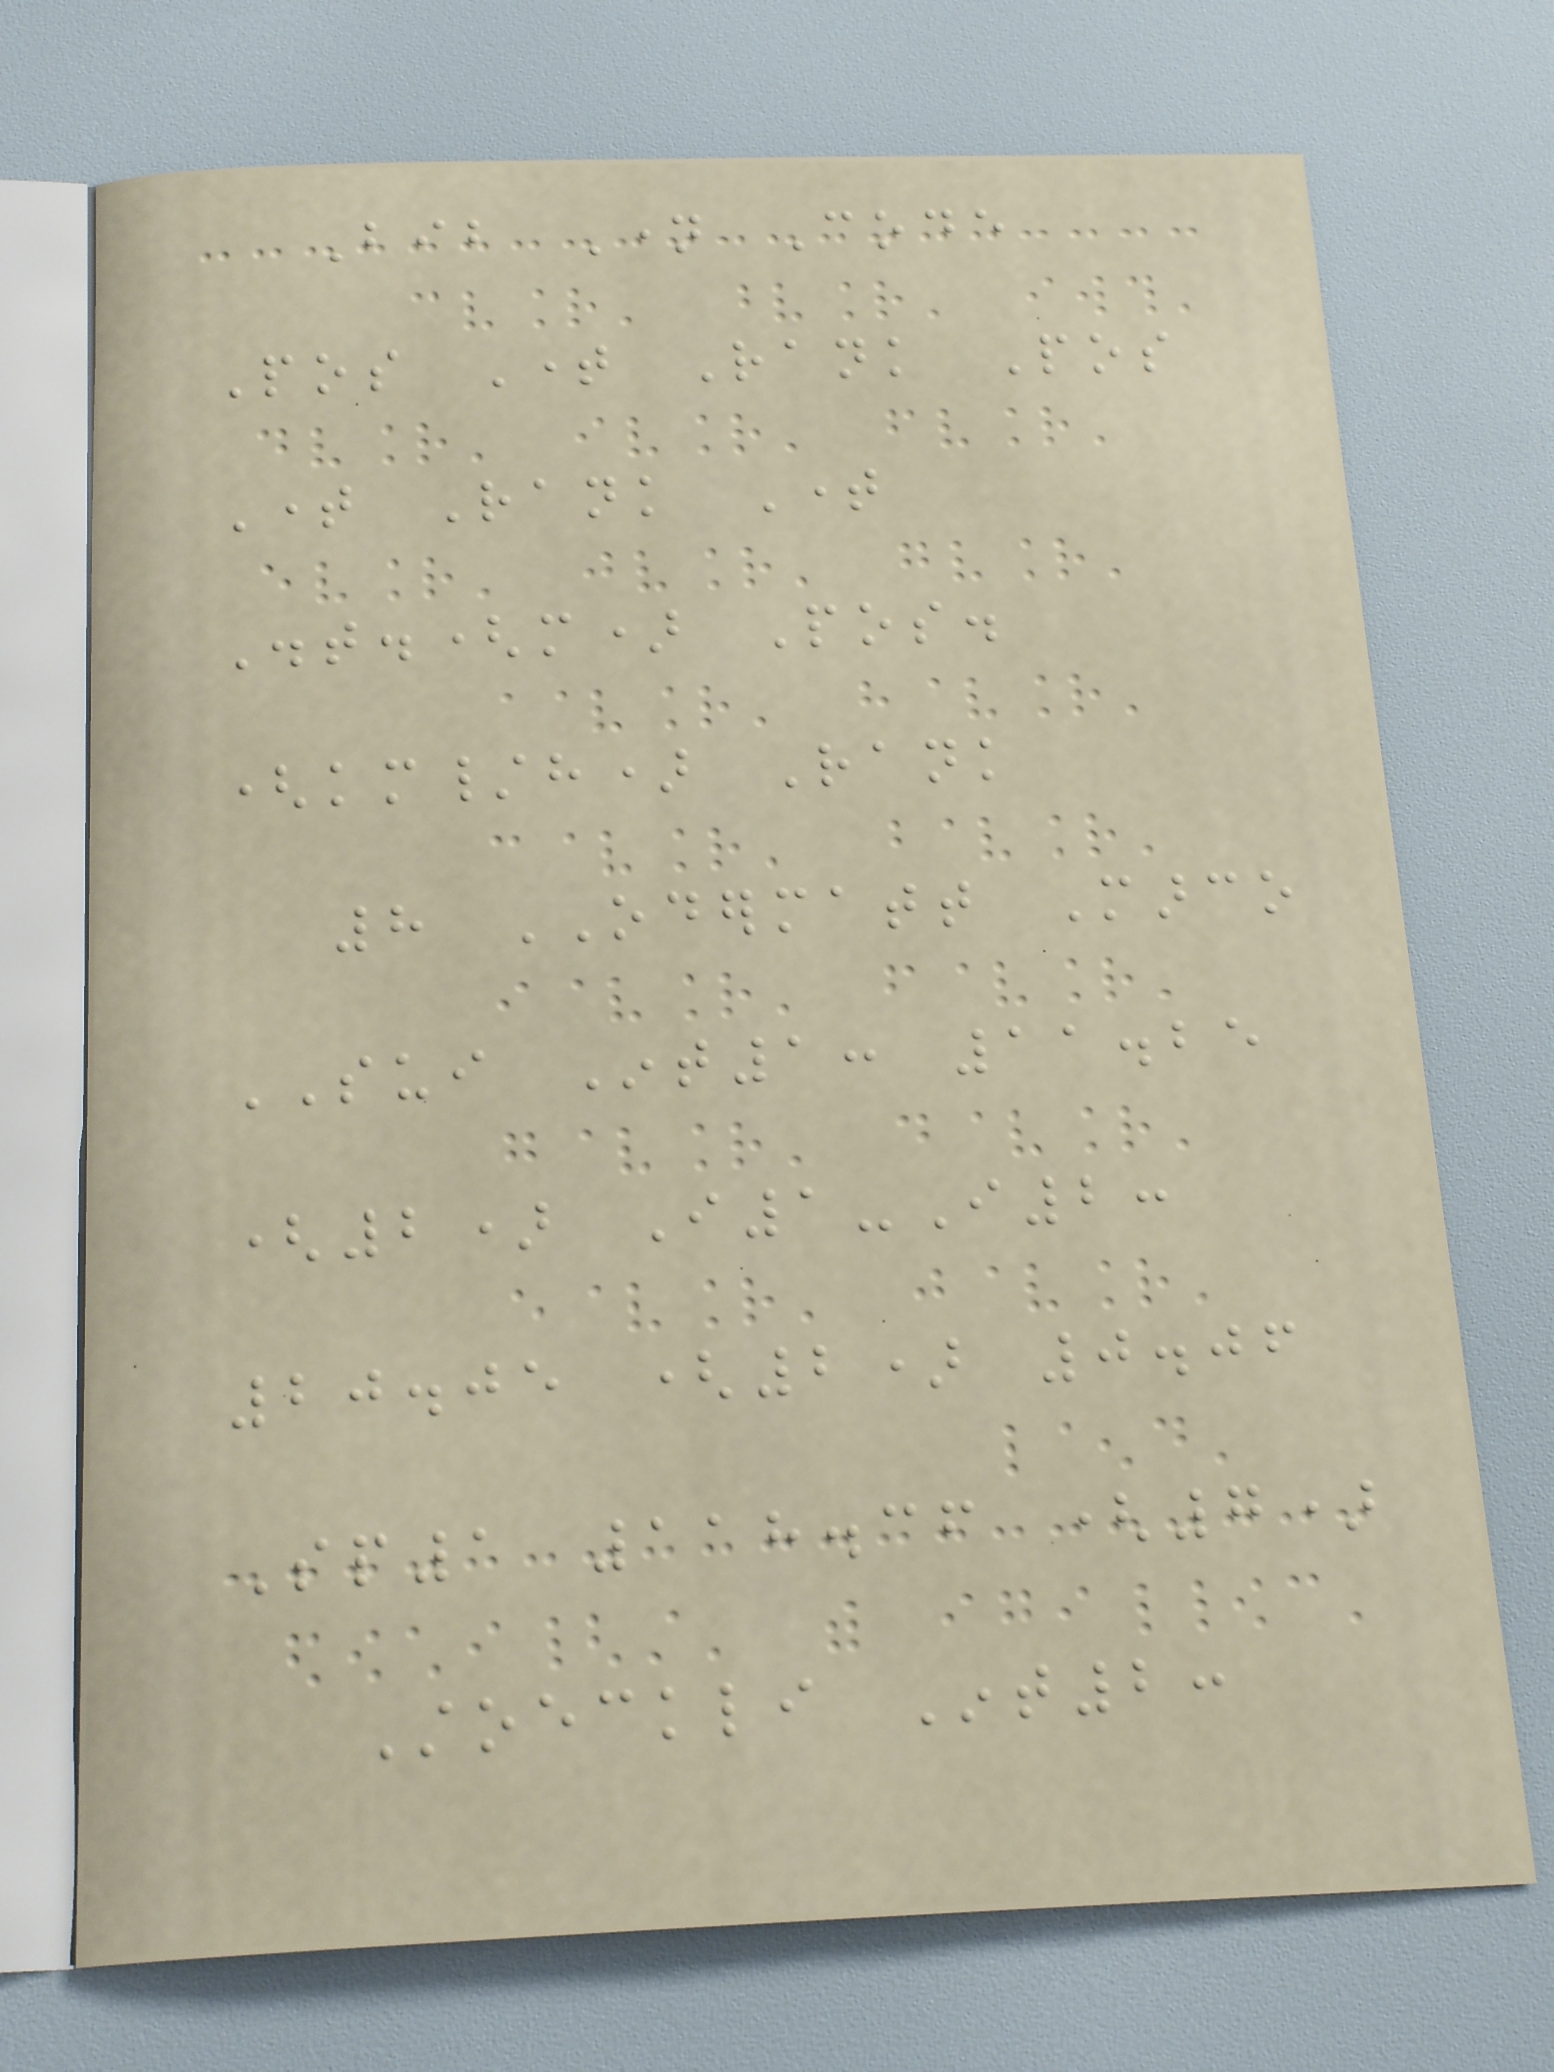Bib Name Code
Pos Time Rank Pos
Time Rank Time
Dist.(m) Pos.
(km/h) Rank
8 ODERMATT Marco
SUI Int1: 11.25
(2) I1-I2:
20.05 (2) 0.06
Sp1 118.36 (7)
Stoeckli Int2:
